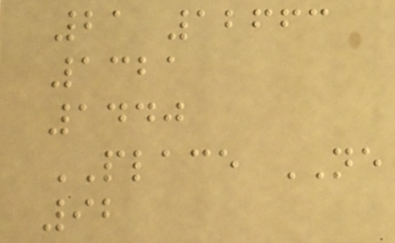21 12663
1321
1440
PLACE NE
92
